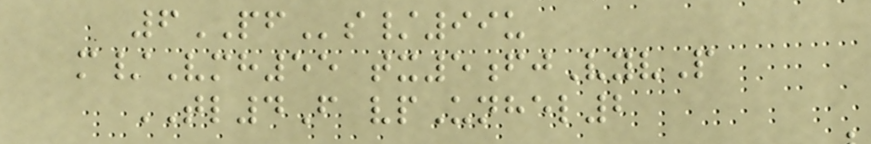6PFs/99u
m/Vmh55 tx5fjVyvP
TL4F vpUnhel2
